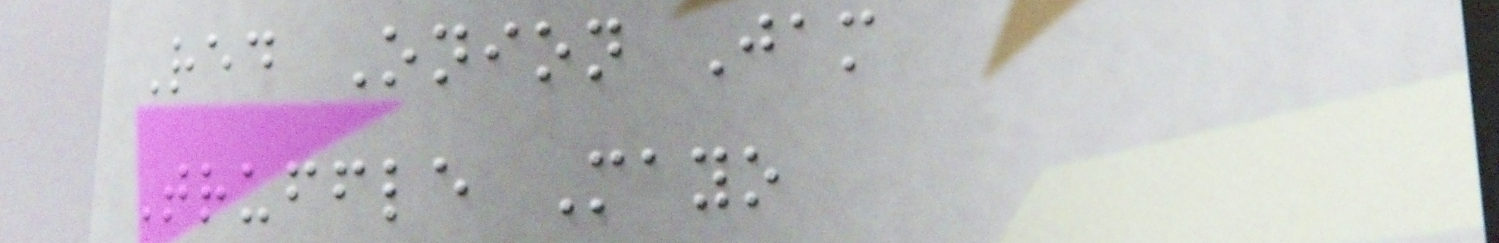Red Onion Jam
Truffle Mayo
